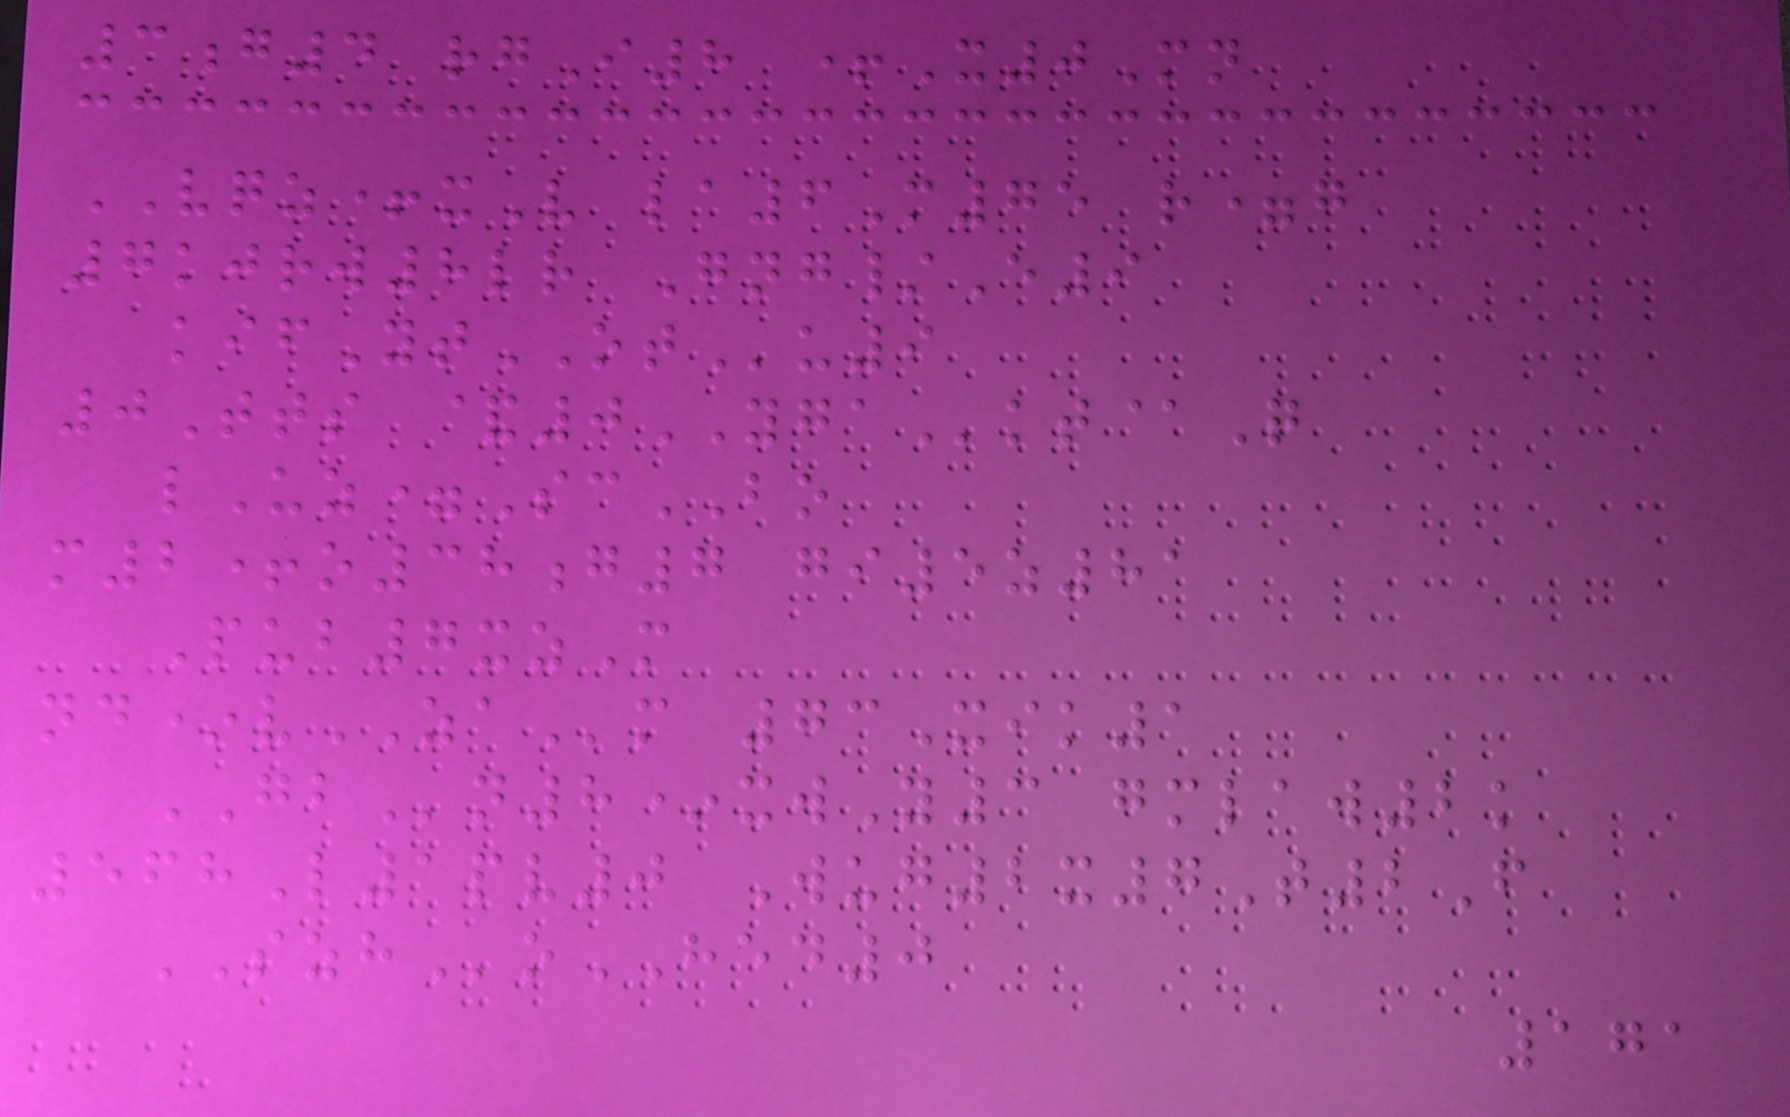3g4 rgI8 +X0Mn
VQZ+xV la6M75 r=g
7kjrw8lr Gng/E9
kifYtOTu9
0Tts &0YGAkt@Q
lUz=ScBO
m2+o38g7 gi5z81
Pub7xzM
nd*vZAm 73Xik1
GBn8*xwY3 gmlaw2k
568L1pv0 Wug2x7T2F
SZHoHED0
171
